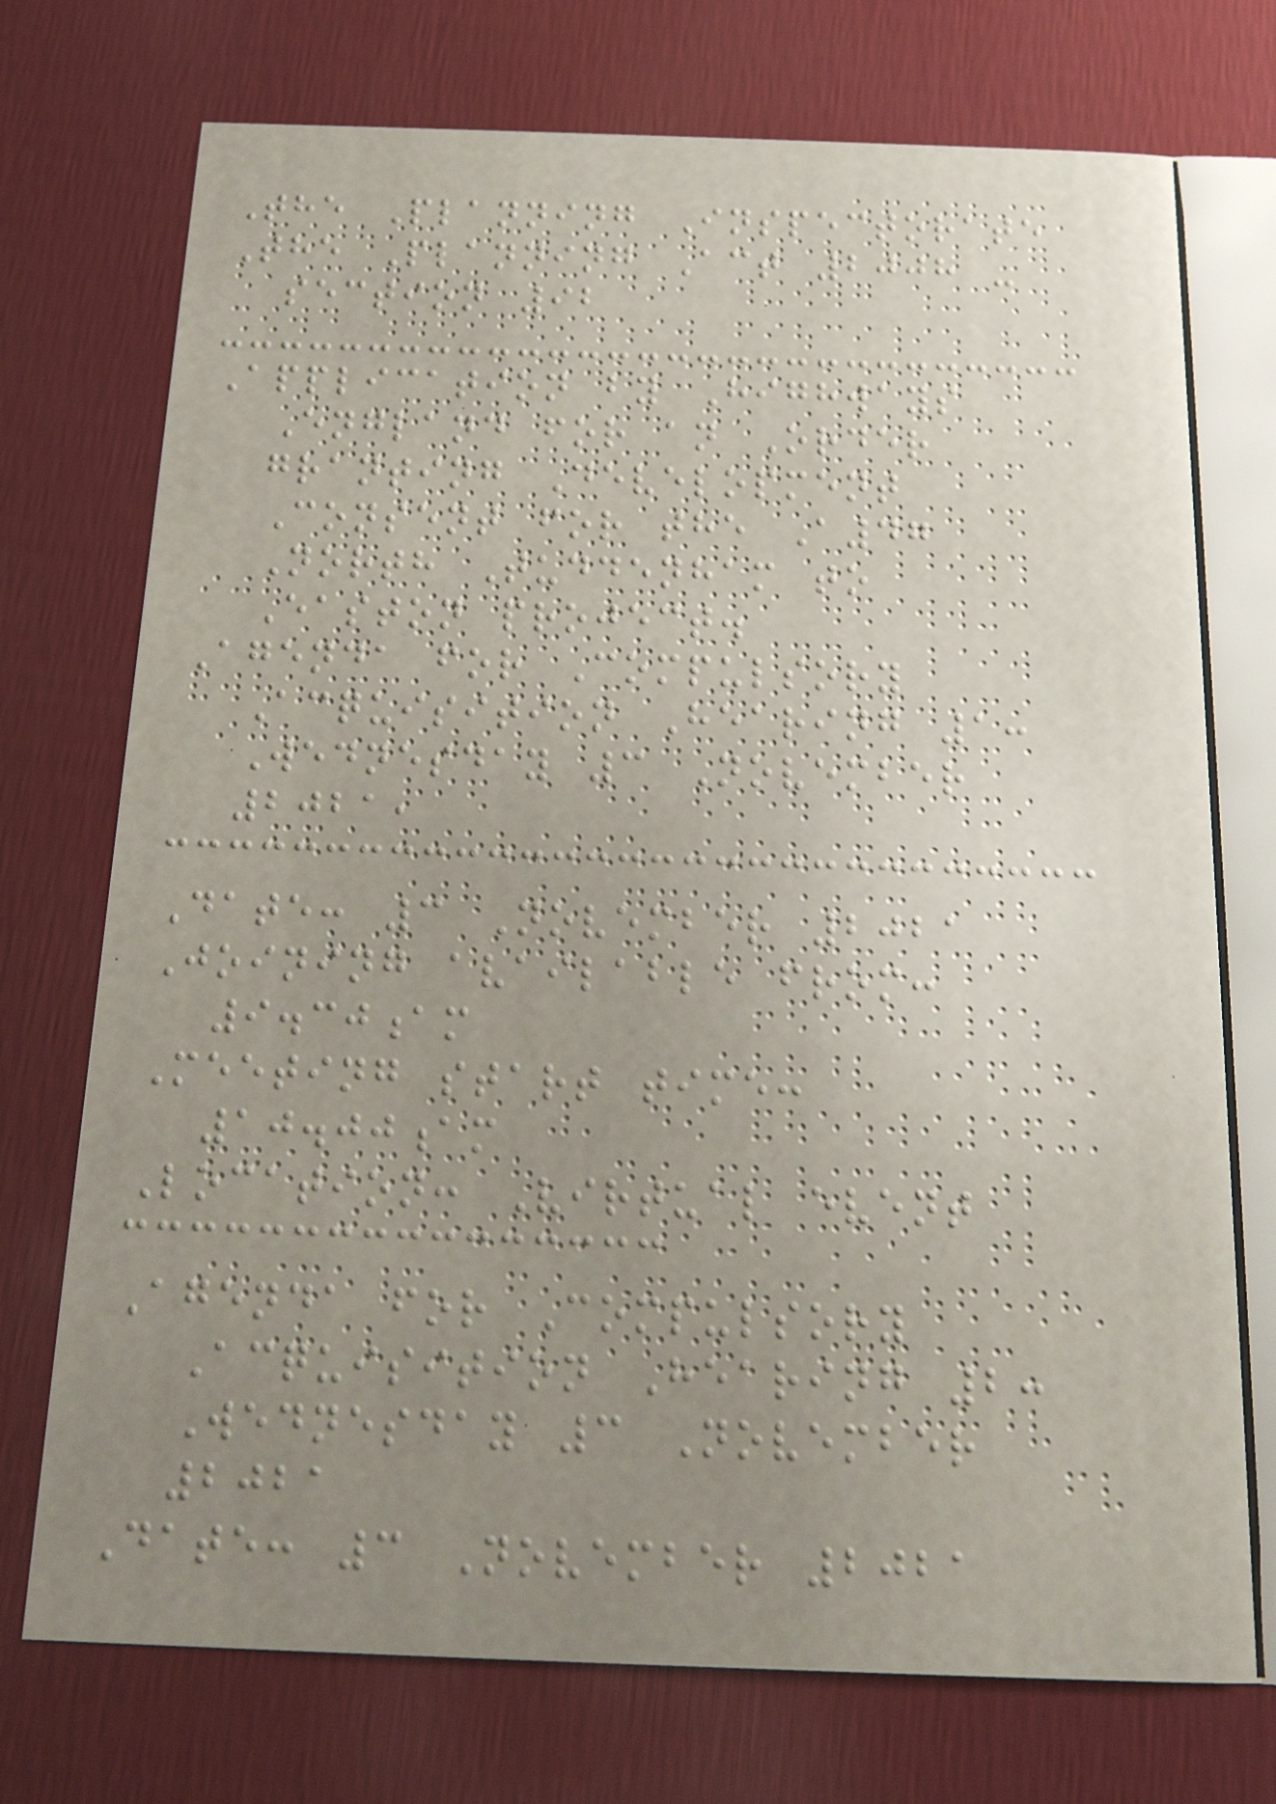The Planning Inspectorate
The Planning Act 2008 -
section 92
Application by Highways
England for an Order
granting Development
Consent for the A47
North Tuddenham to
Easton project.
Agenda for Compulsory
Acquisition Hearing 1:
Wednesday 3 November
2021,
Date: 3 November 2021
Joining available from:
9.30am
Meeting start time:
10.00am
Location: Virtual event
Agenda for Compulsory
Acquisition Hearing 2:
Wednesday 3 November
2021
Date: 3 November 2021
